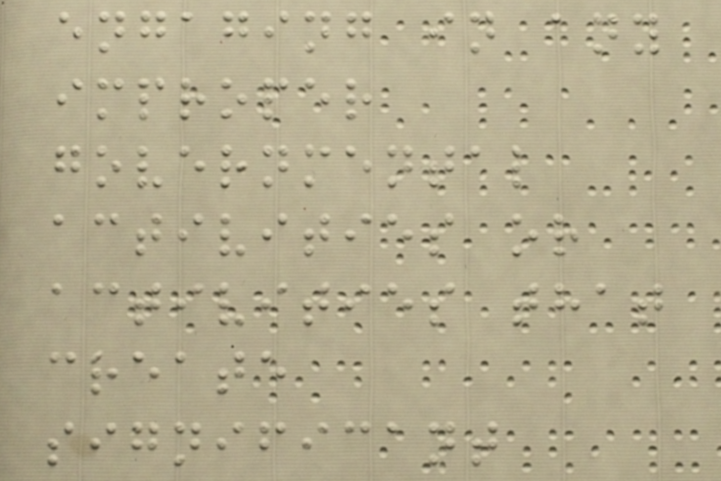engaging in any
improper
governmental
activities or
activities that
create
significant
